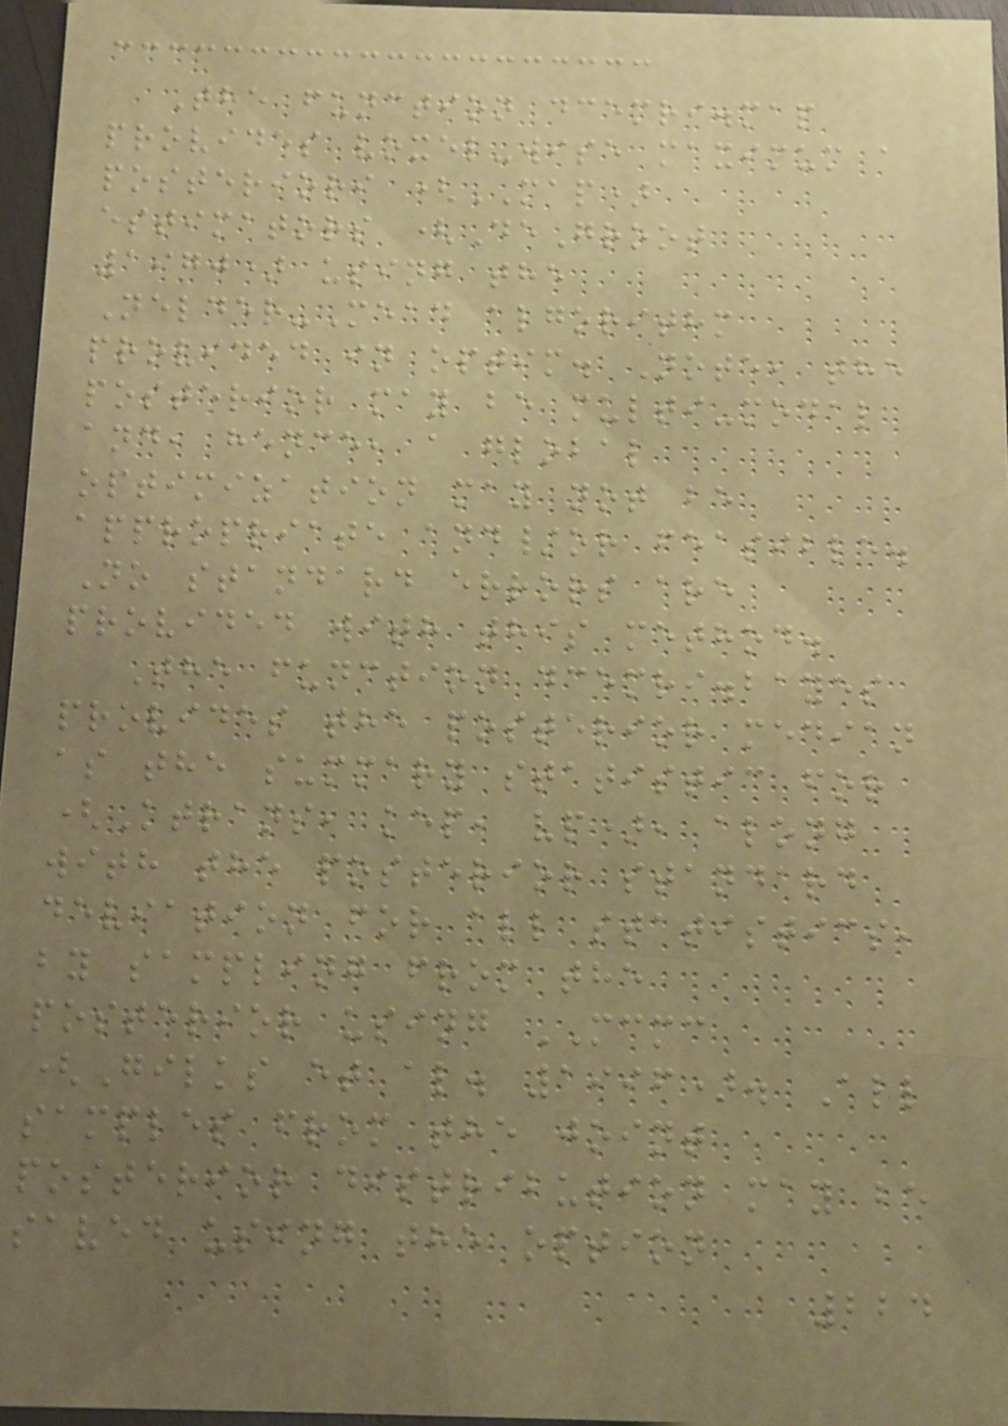The function dcemri.map
provides voxel-wise maximum a
posteriori (MAP)
estimators (DeGroot
1970) using the
Nelder-Mead algorithm
provided in optim. Note, the
posterior may be multi-modal
and, hence, a global
optimization may not be
appropriate and/or feasible.
No standard errors are
provided with this method.
The function dcemri.bayes
provides the posterior median
as the summary statistic for
(Ktrans, kep, vp), along
with the posterior standard
deviation for all statistics,
by sampling from the
posterior using MCMC
(Gilks et al. 1996). All
samples from the joint
posterior distribution may be
saved using the option
224
